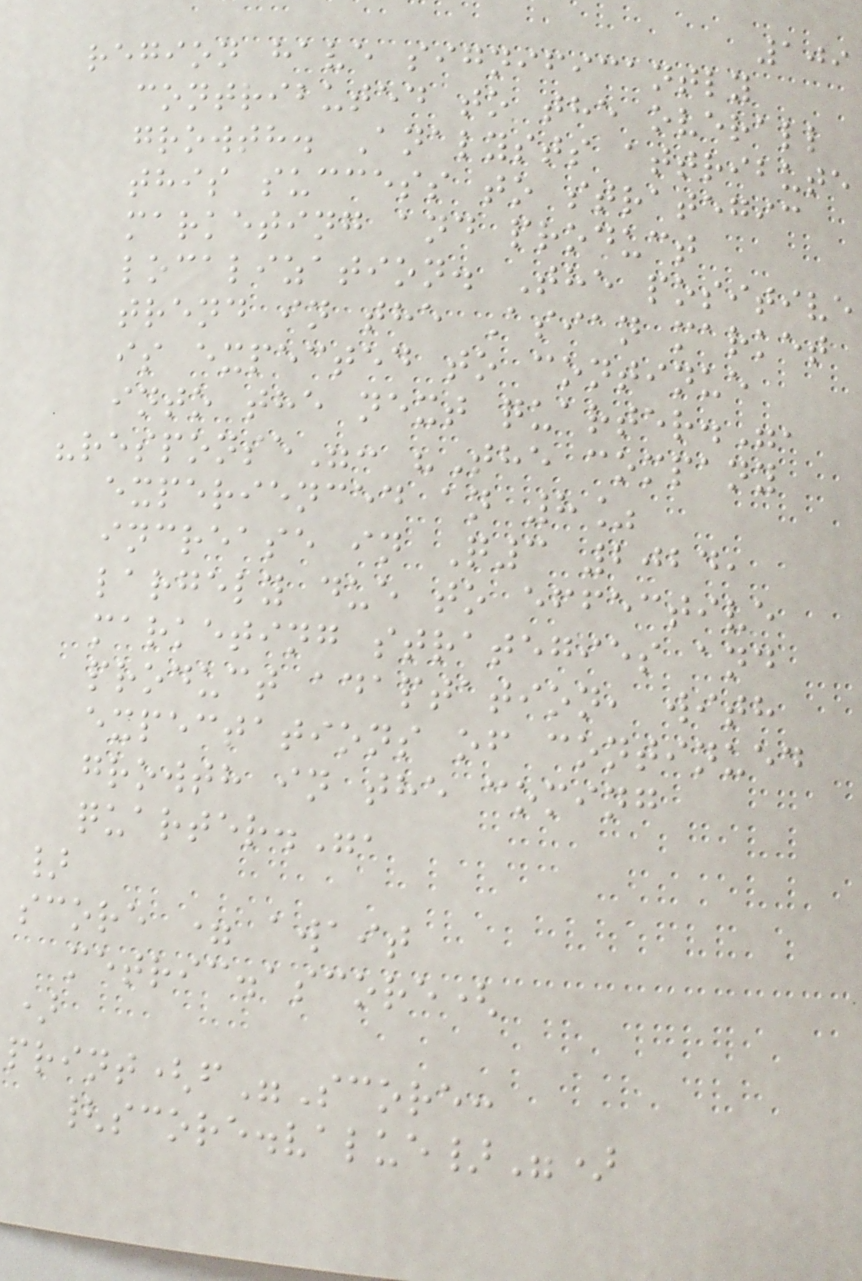109
region have significantly
contributed to the overall
growth. Analysts attribute
this success to strategic
marketing and product
localization. The positive
trend in the Asian market
is expected to continue
into the next quarter.",
"response": "The company
experienced an 8%
increase in Q3 2024,
largely due to effective
marketing strategies and
product adaptation, with
expectations of continued
growth in the coming
quarter.",
}
score = await
metric.ascore(
)
print(f"Score:
{score.value}")
